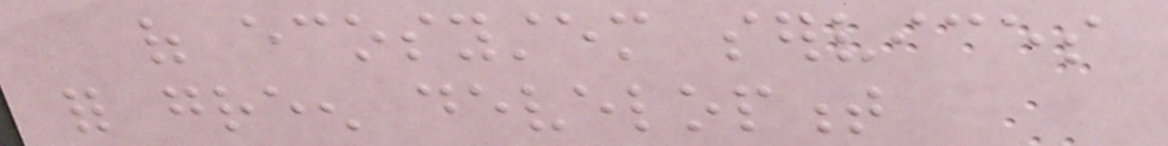of ecosystem services
for green development
